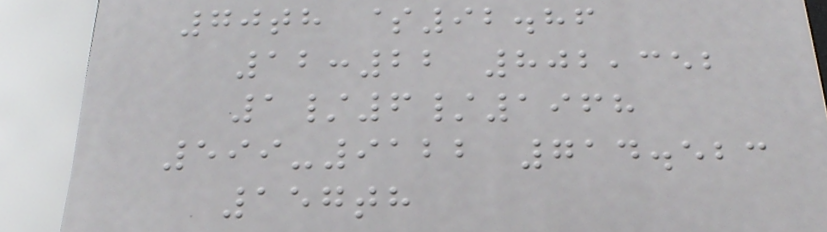70th $92.86
12:22 802,352
1/6/1968
599-9122 714.523
157th
